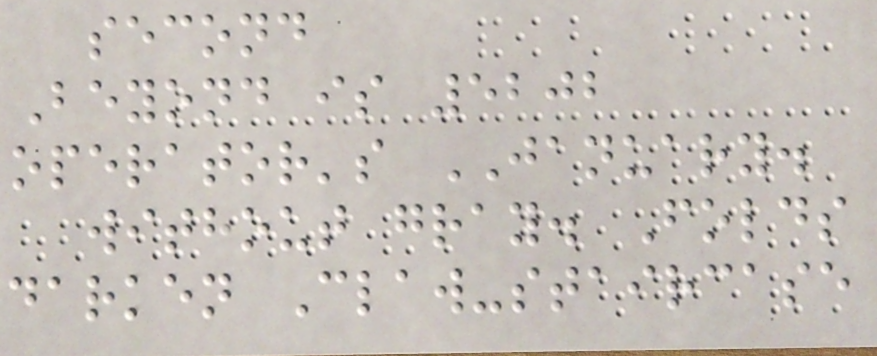second
Beyond is 5202
operator's JANUARY.
without gray. Folds
darken Claw-staircase
